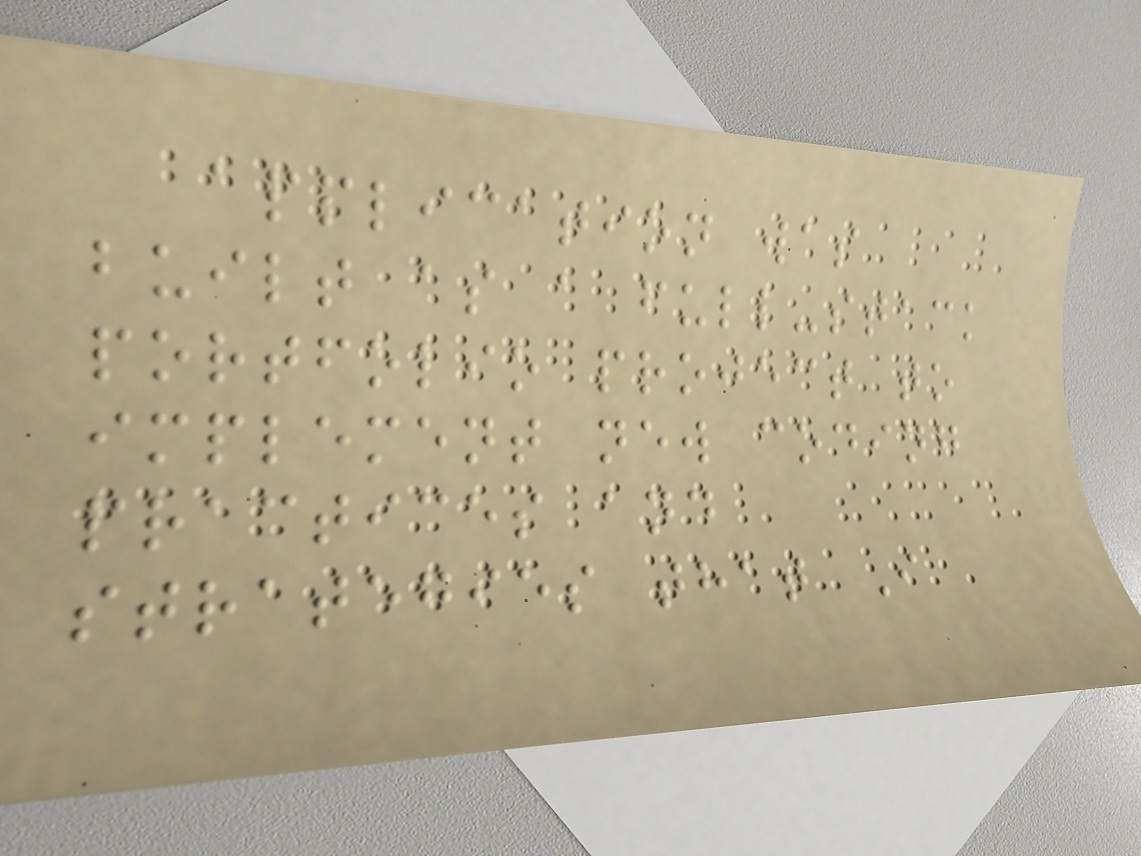application was
built as a full-stack
portfolio project to
implement new coding
practices and
strategies that I
